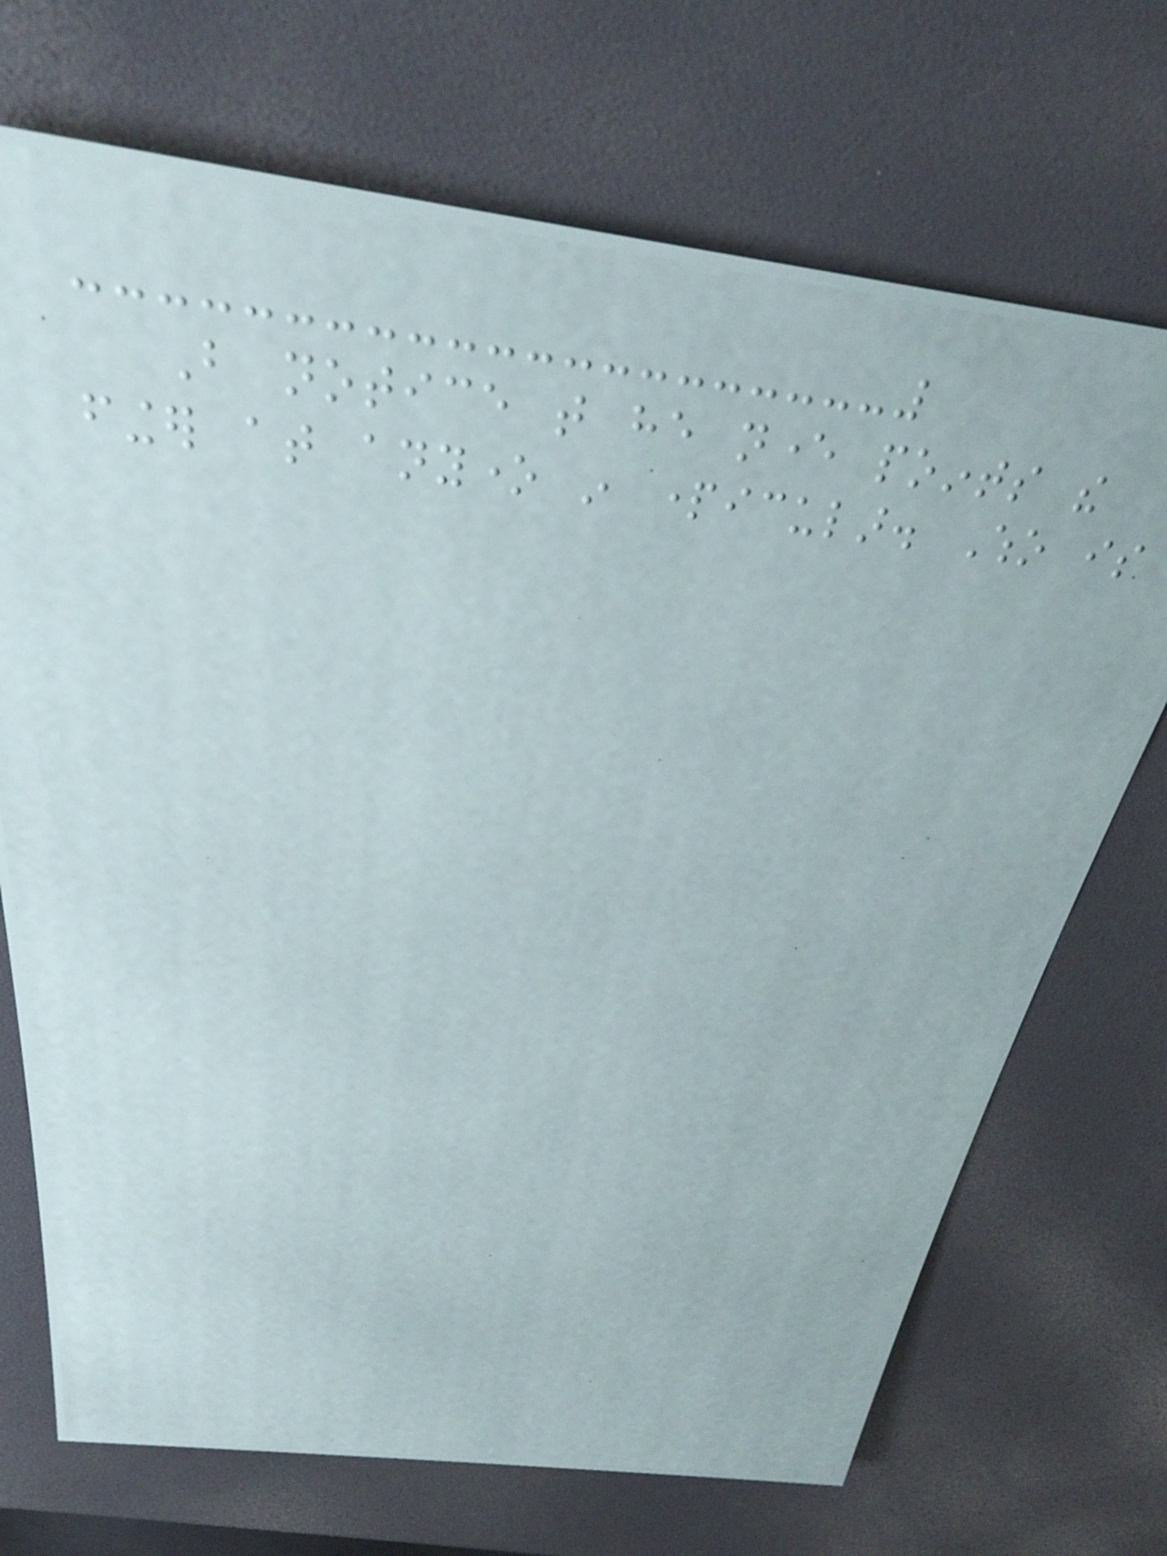But notice that he never points the
finger at anyone in particular. Who is
